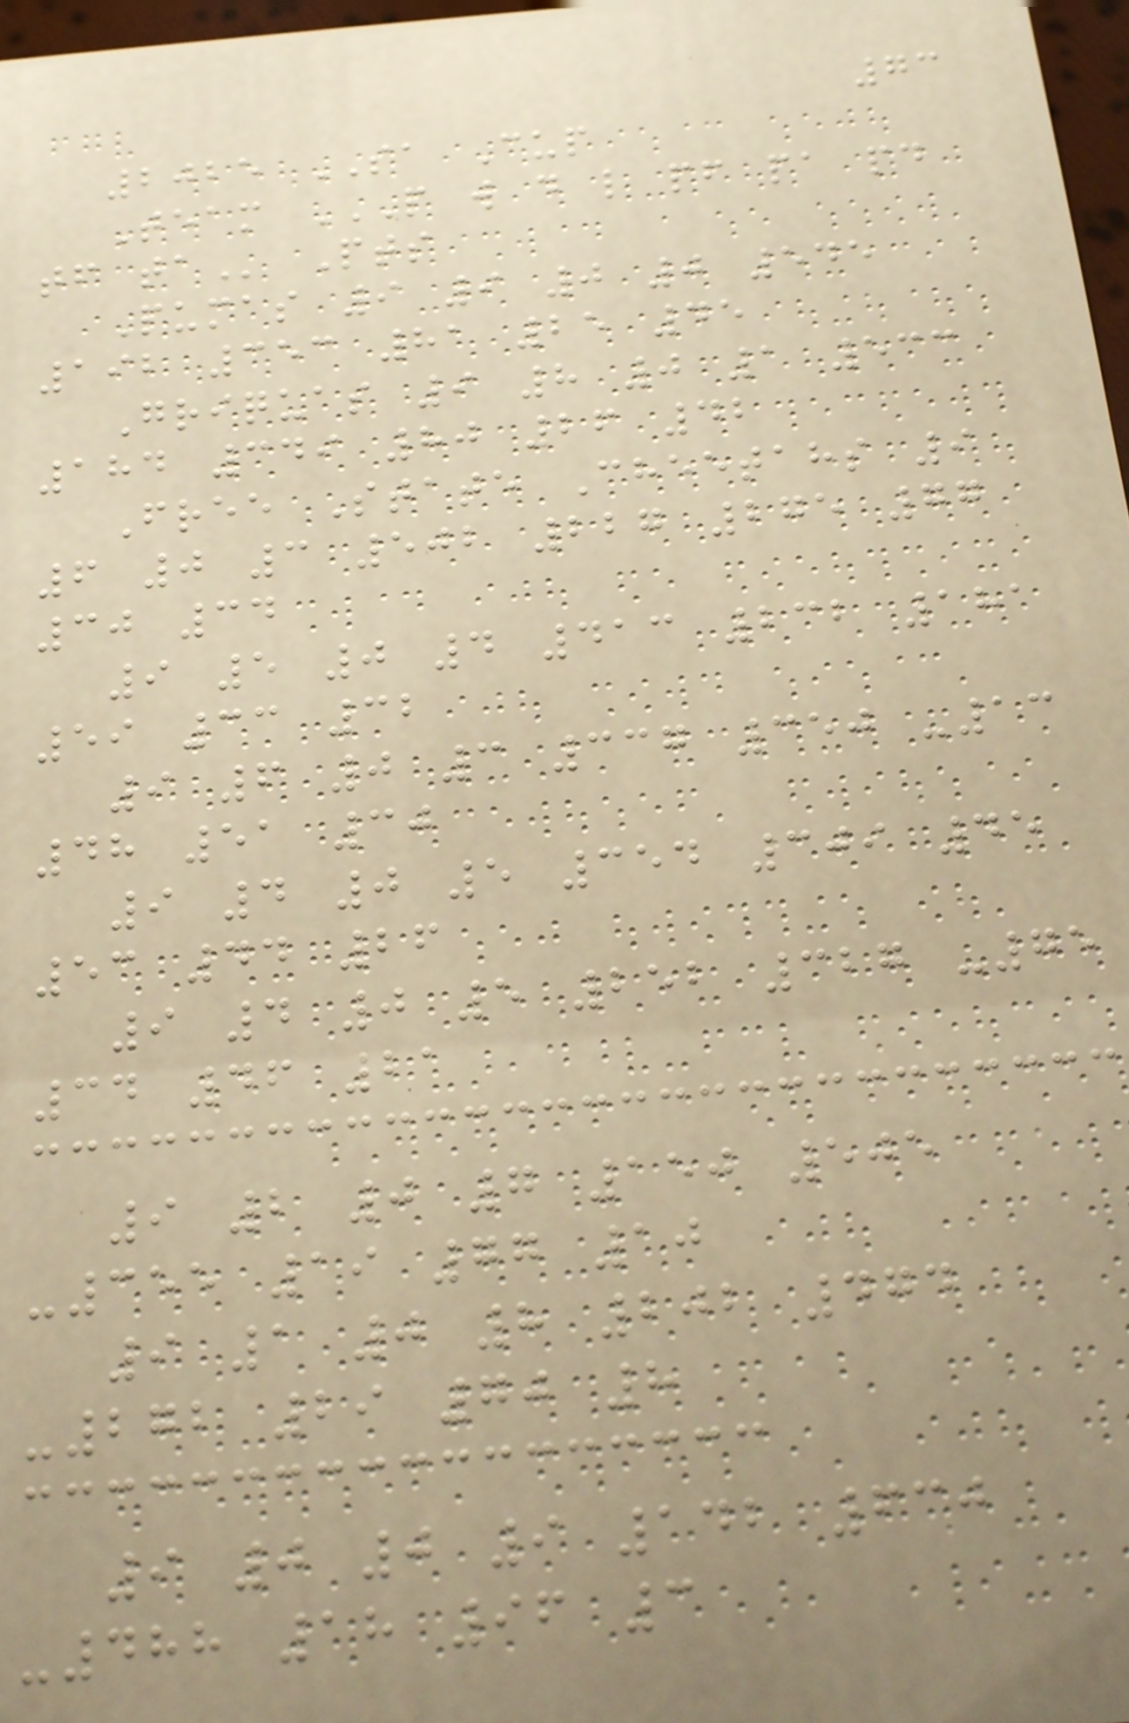73
2025 SA Cup
Team P W D L PF PA PD
TF TA Pts
Pumas 9 9 0 0 545
192 353 81 25 45
Griquas 9 8 0 1 533
184 349 80 26 42
Free State Cheetahs 9
6 0 3 502 227 275 77
30 34
9 5 0 4 413 232 181
59 33 32
9 6 0 3 337 350 -13
48 51 30
9 4 0 5 354 309 45
53 44 26
9 4 0 5 252 327 -75
34 46 21
9 2 0 7 150 505
-355 19 77 10
9 1 0 8 202 474
-272 29 70 8
9 0 0 9 142 630
-488 18 96 3
